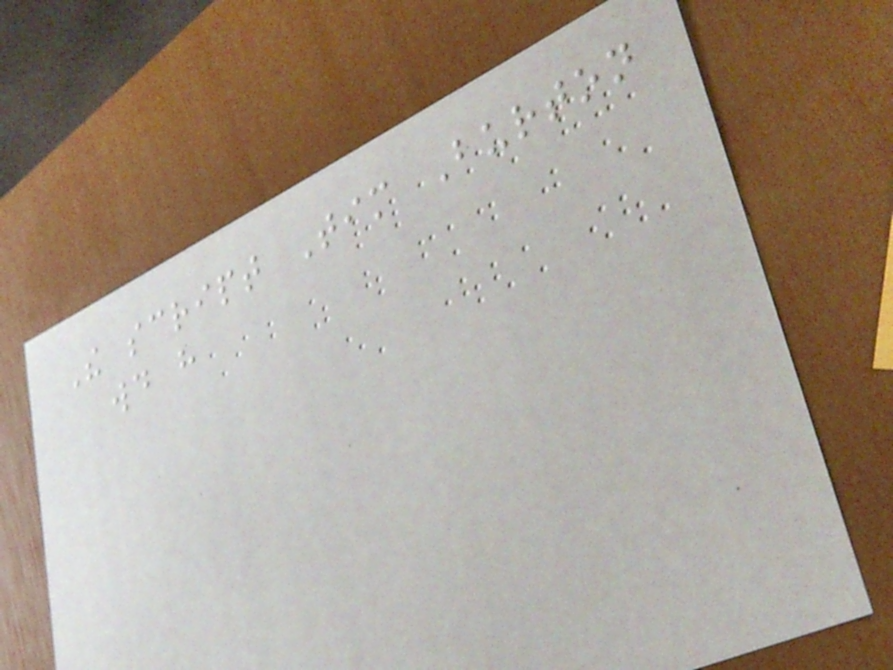The script Tim Burton
would have
